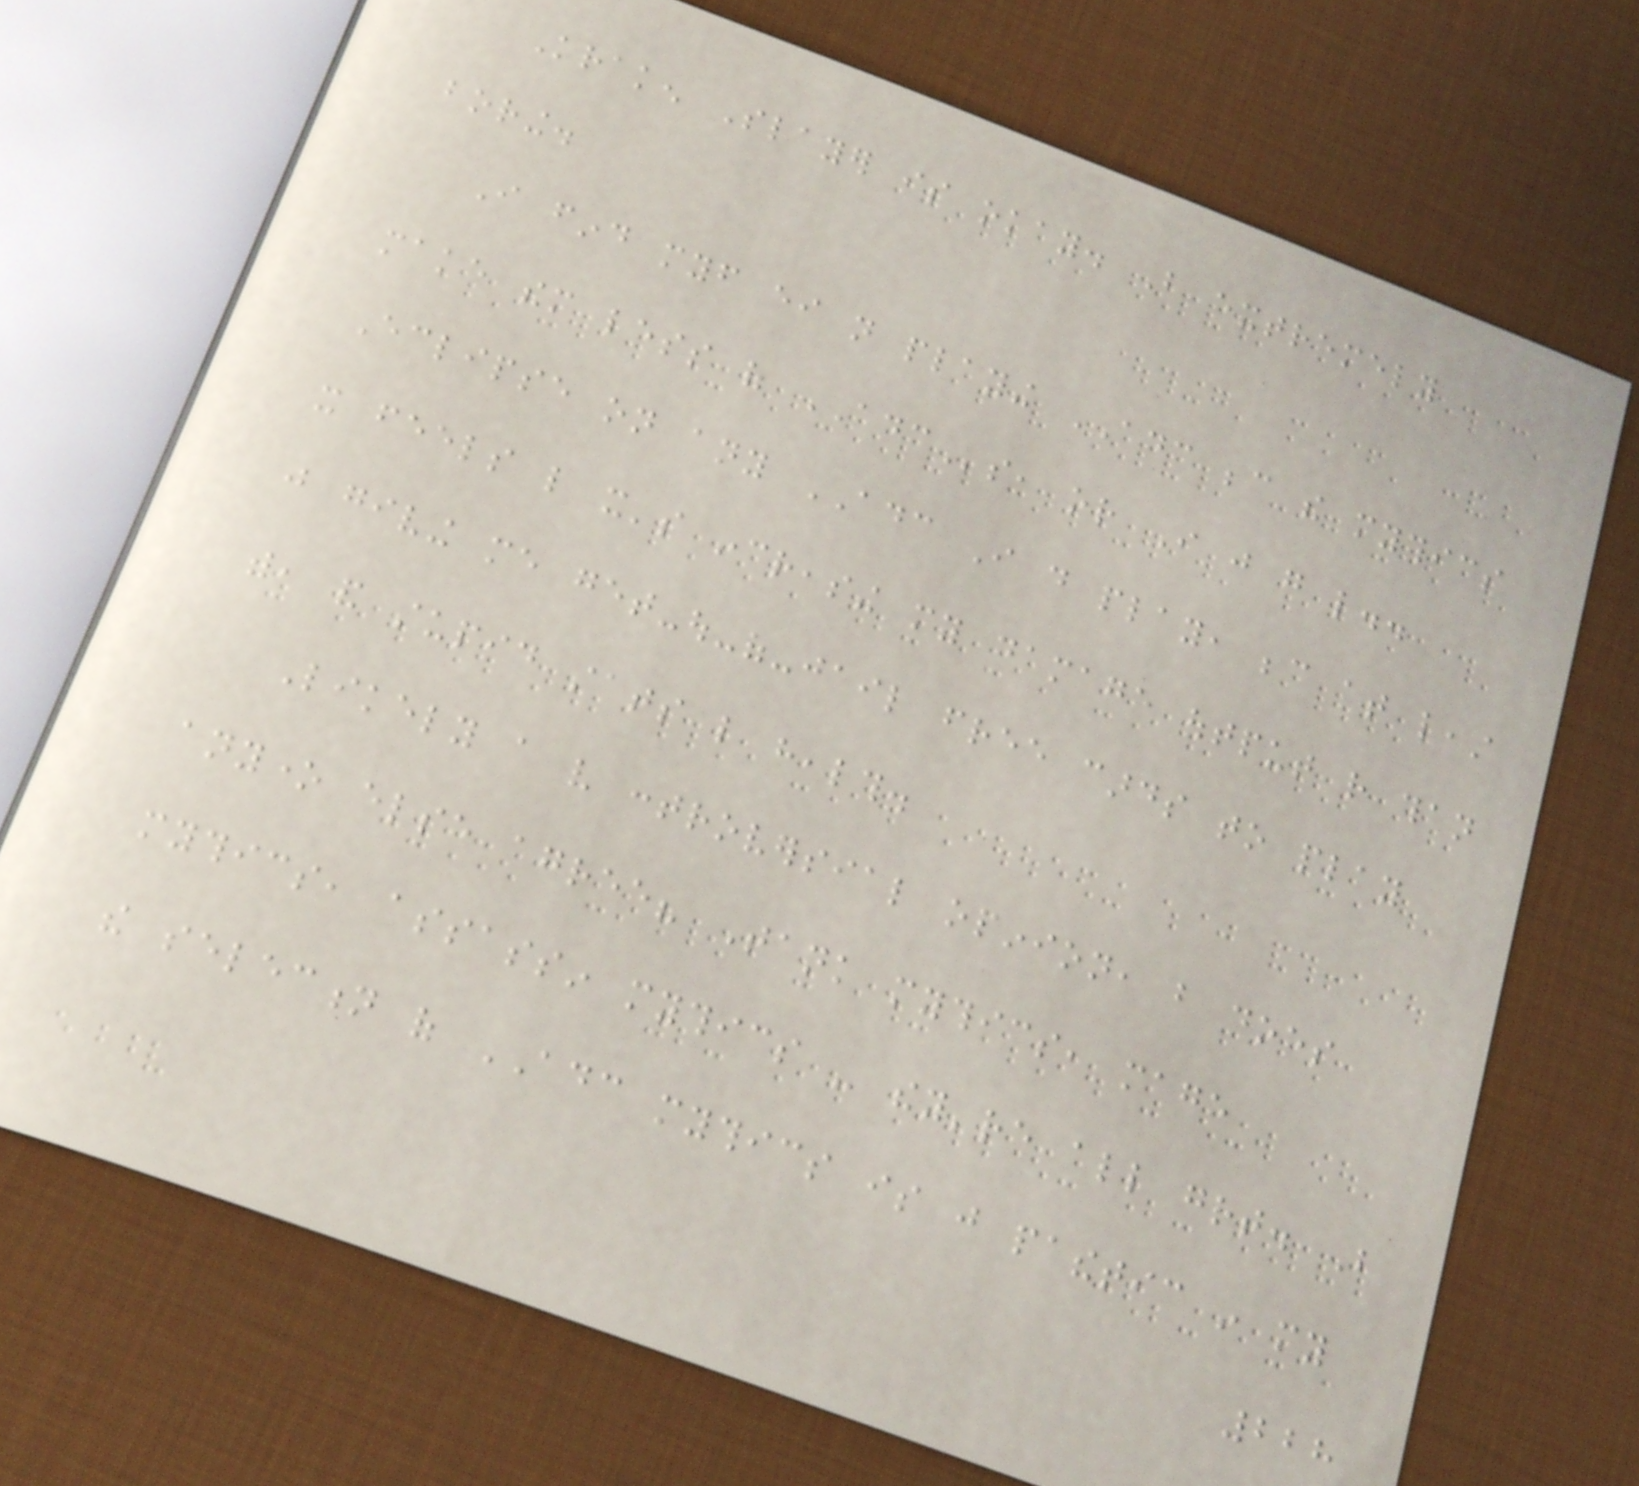Kraken Slayer is okay. But extremely
boring.
I find myself either not playing ADC because the mythics
make them less of ADCs, or I just go like..
Eclipse on any ADC I do play, because at least
it feels like it's increasing my damage output rather than
just giving me get-out-of-jail free cards to play
with, and stupid stats like health.
Likely a very controversial opinion, but does
anyone else agree? Tank mythics, mage
mythics, assassin mythics - they're all great. But
the selection of ADC mythics is just pathetic in my
228
